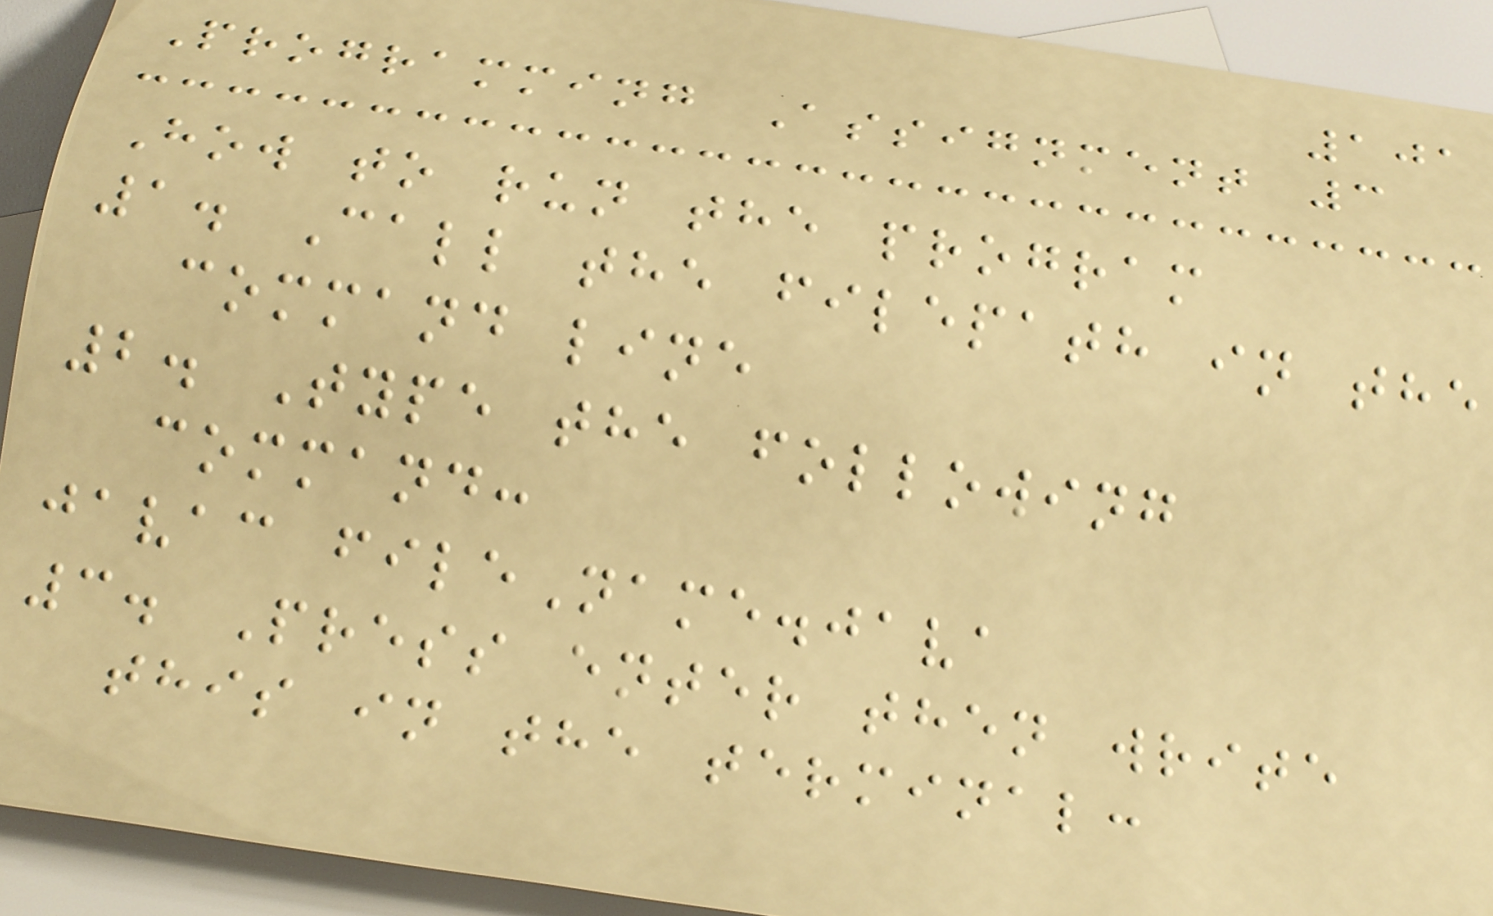101
Programming Assignment 3
How to run the program
1. Call the filepath in the
command line
2. Type the following
command:
javac fileName.java
3. Press enter then write
this in the terminal:
